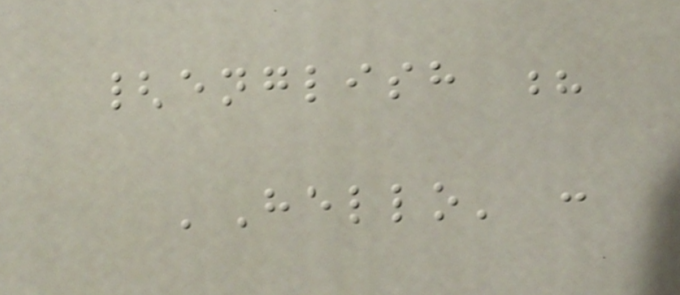{english ?
'Hello' :
